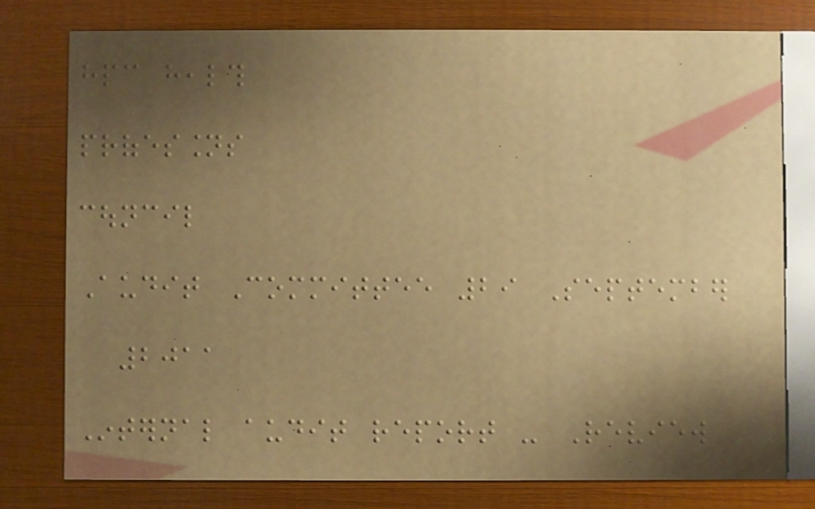hpc health
professions
council
Audit Committee 29 September
2011
Internal audit report - Review
